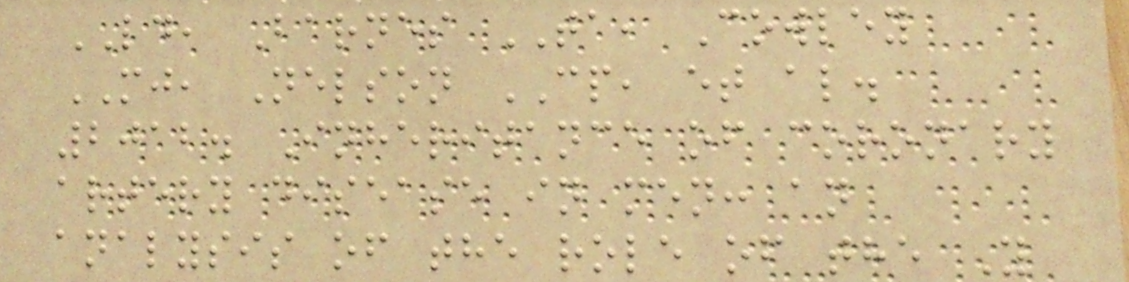LD, Barnes TA, Cowley
MJ, Nelson CP, et al.
2012. Inheritance of coronary
artery disease in men: an
analysis of the role of the Y
